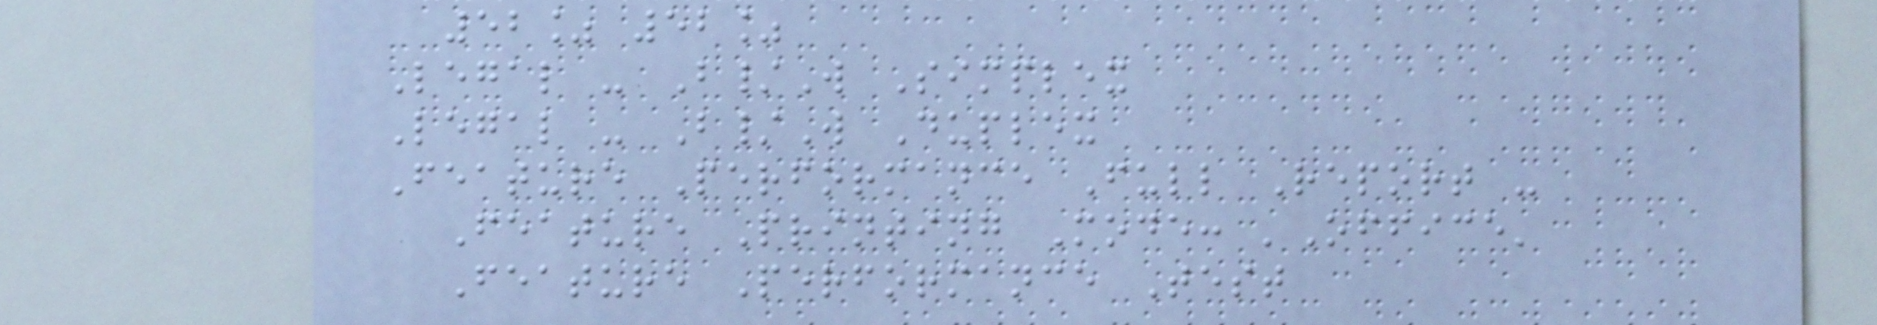52% 52%
Legal - B/W Simplex
Legal - B/W Duplex
Feature Performance Full Report -
Feature Printing Mode: 'Office'
Feature Performance Test
